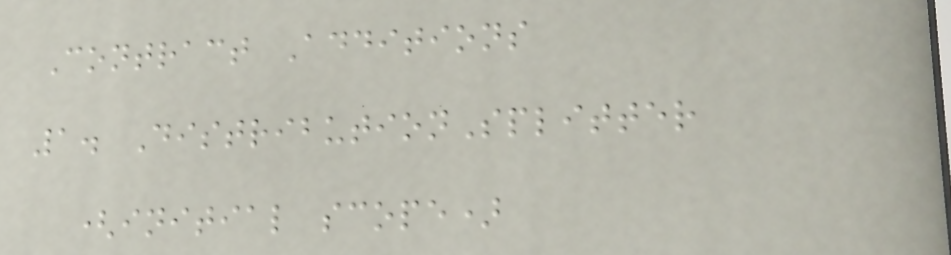Contract Additions
1. DistributionSplitter
(initial scope)
